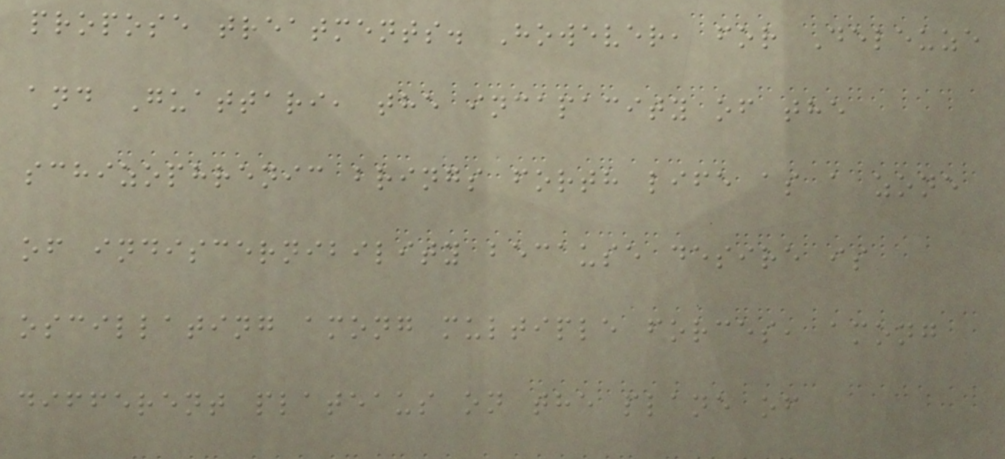propose treatments. However, for Deleuze
and Guattari, the incapacity of the
schizophrenic brings forth life as a zone
of indiscernibility because desire is
oscillating among multiple forces, among
different plateaus on the plane of
